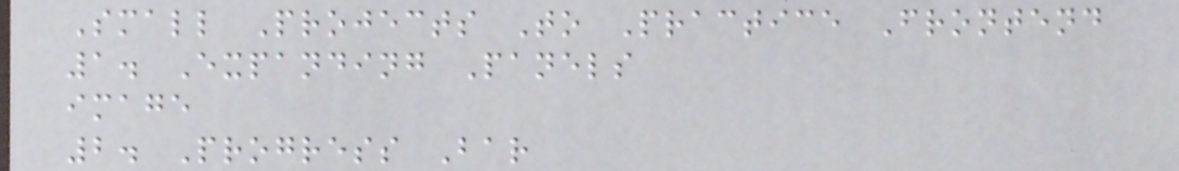Small Projects To Practice Frontend
1. Expanding Panels
image
2. Progress Bar
